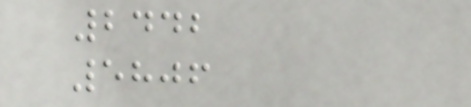2442
5806
